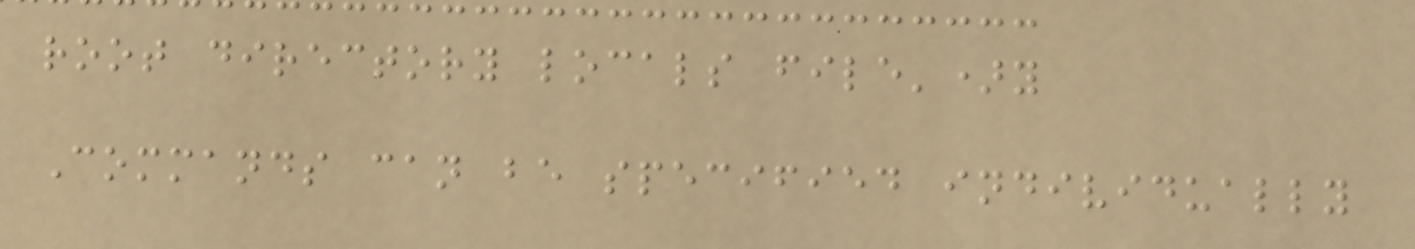root directory locals file')y
Commands can be specified individually
